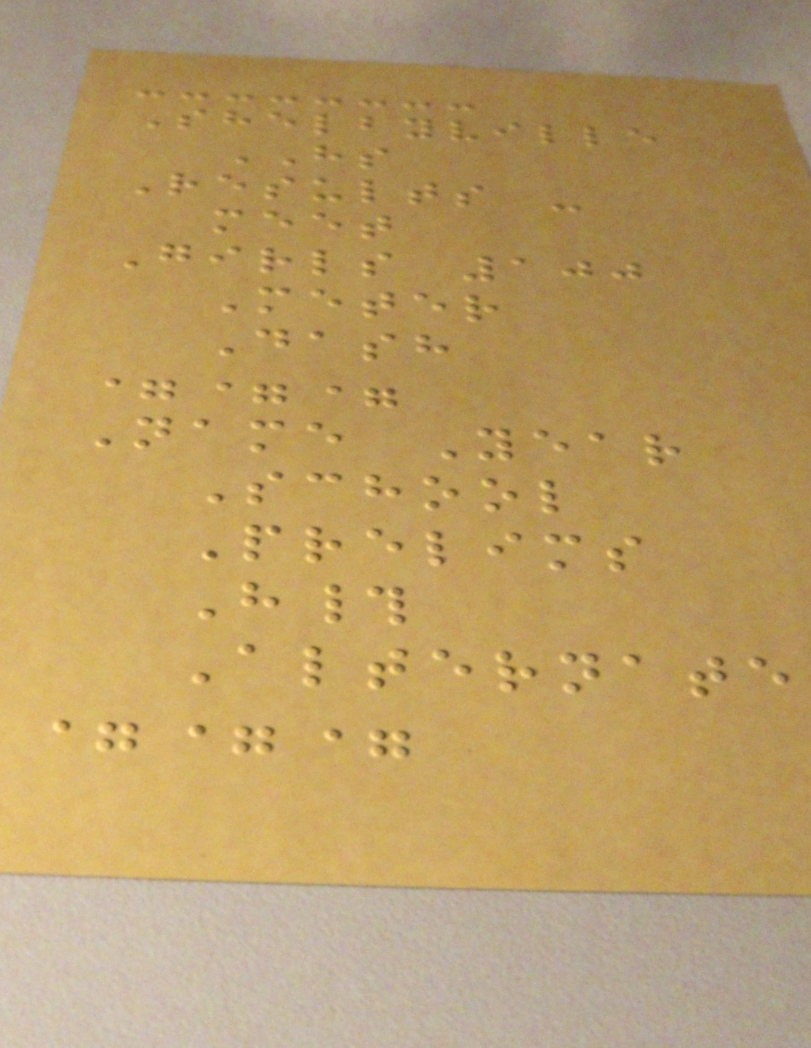Shelbyville
HS
Results -
meet
Girls 100
Meter
Dash
===
Name Year
School
Prelims
H#
Alternate
===
